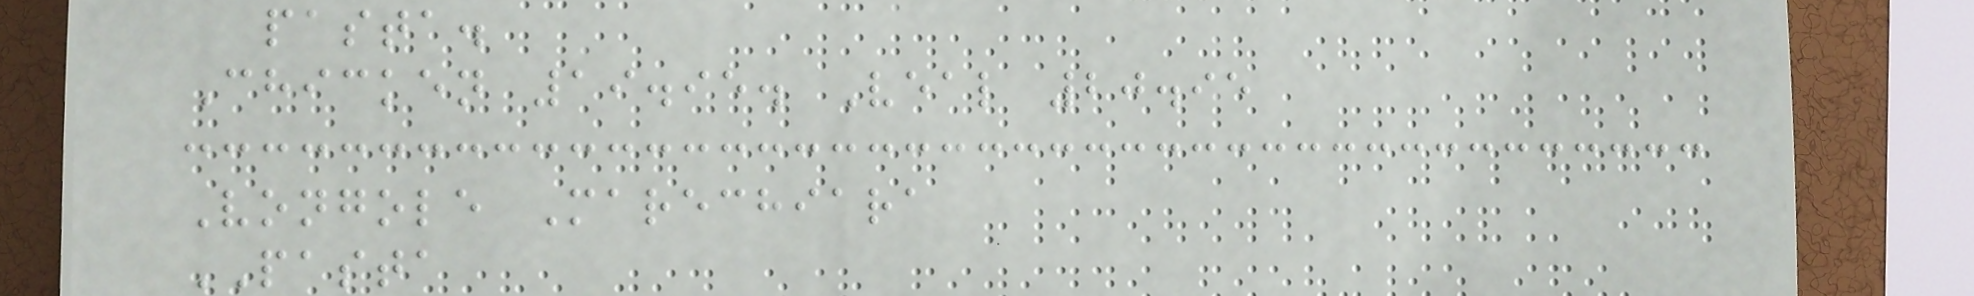pasta.
Chicken 19.95. Veal 20.95
Vongole Marechiara
PASTA
